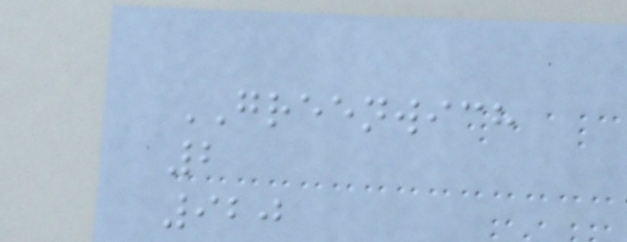GREENWICH
2
920
